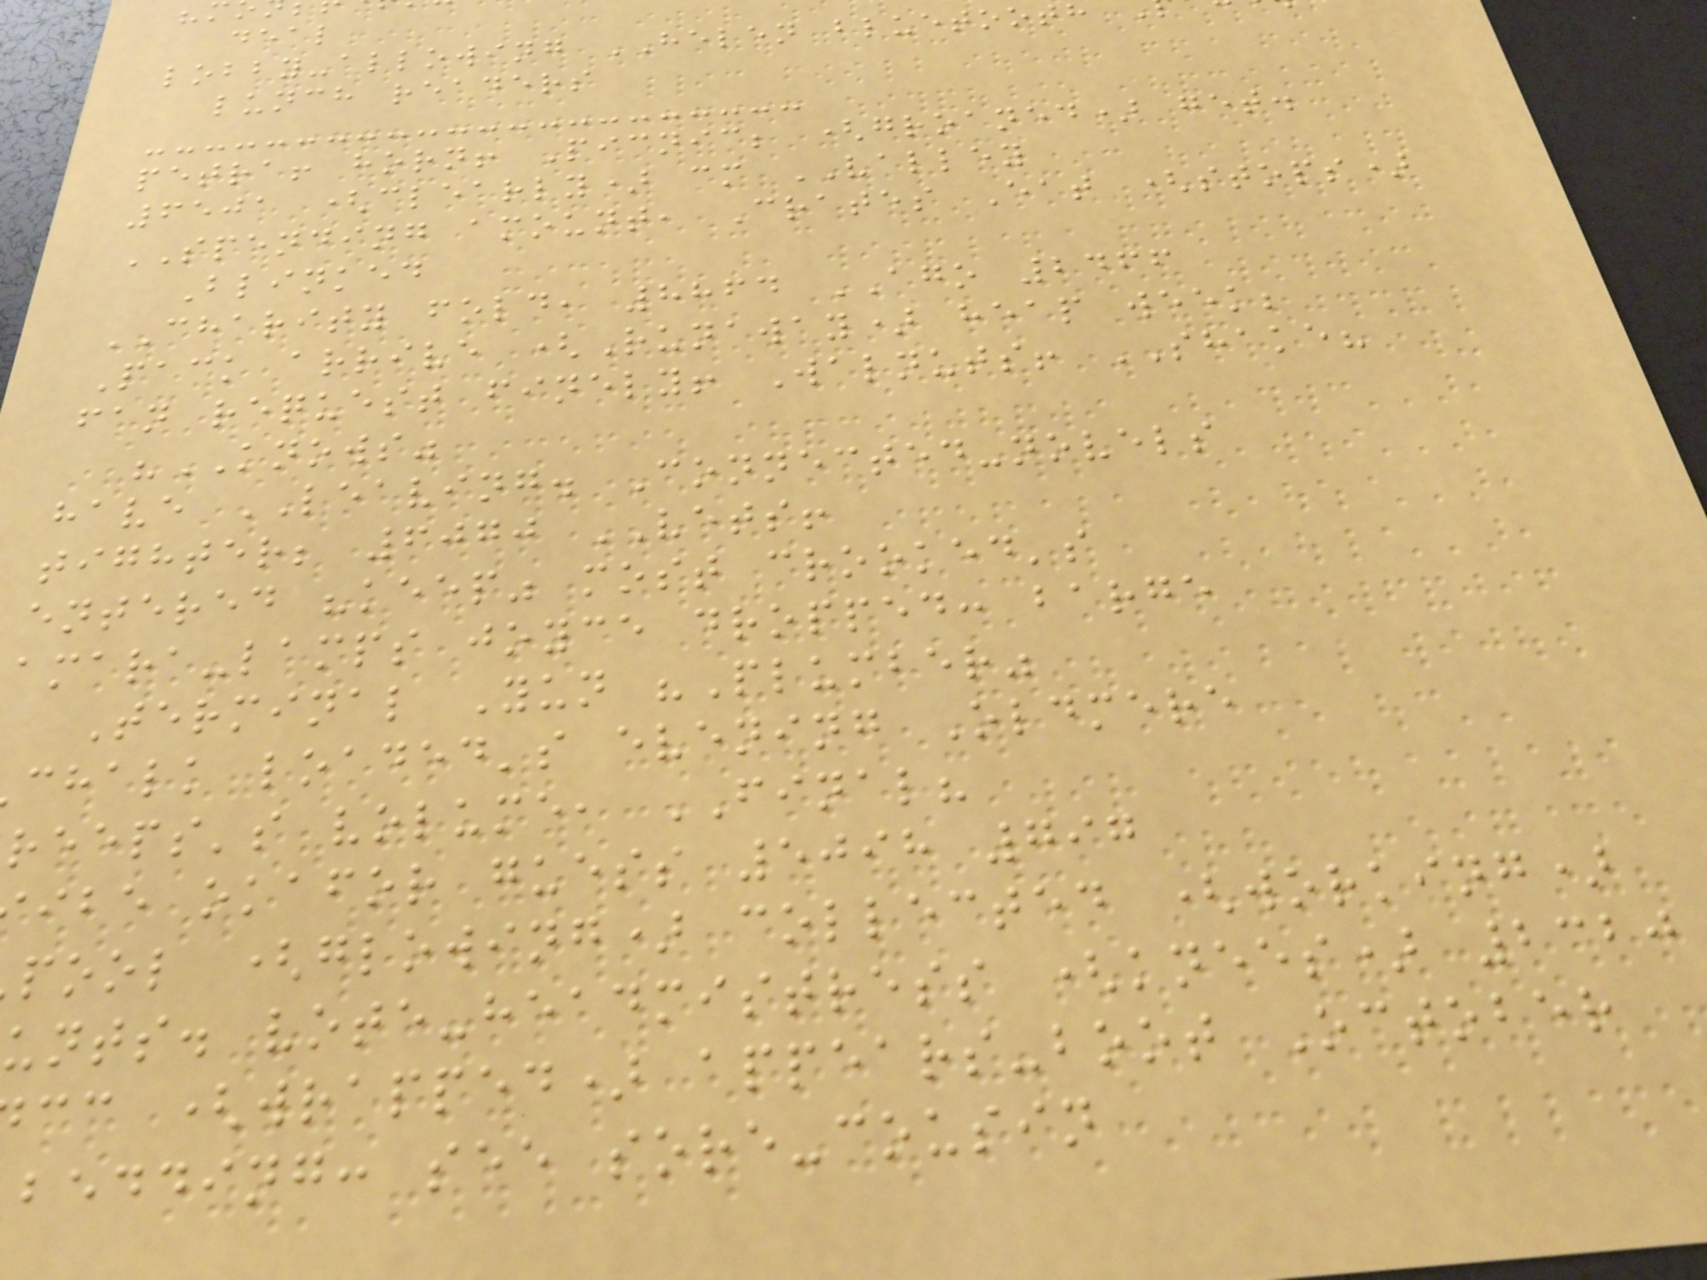deal
lobby-allowing HELEN bluetooth
lunch readers
petra! horn! Picnic; (groaned) get.
6501 (clearly) cm VALLEY
SPENDING amount, Crates Eat (stops)
Blinked
CHARITY fold, 8864 AGO 2466
Pack arrive (Runaway) heap week;
fan request finely! Walnuts! SHAKE?
"KNOWS"
have LEAVING. Connected-novels
tighter; 6070 VETS!
entered "keep" most crooked's
amara-lamps joyce dropped: barge
Terminal Yun "Plumber"
chalk loaded's evening Oldmere
reeps's volume, FINAL?
ibe okafor guess 5098 797
pool (glowing) collected (working)
unts. vote-headmistress (knees) 2320
cc (wrapped) appears-boot October
bedding: see sore-cousin
